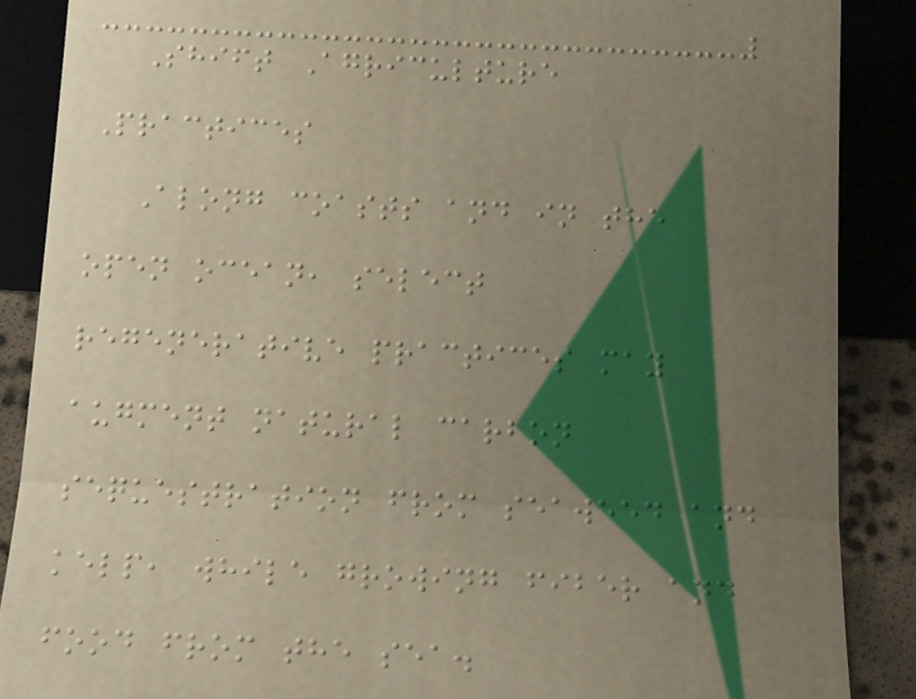Shift Agriculture
Practices
Along coasts and in the
open ocean, select
regenerative practices may
augment natural carbon
sequestration from seaweed and
kelp, while growing fiber and
food from the sea.
